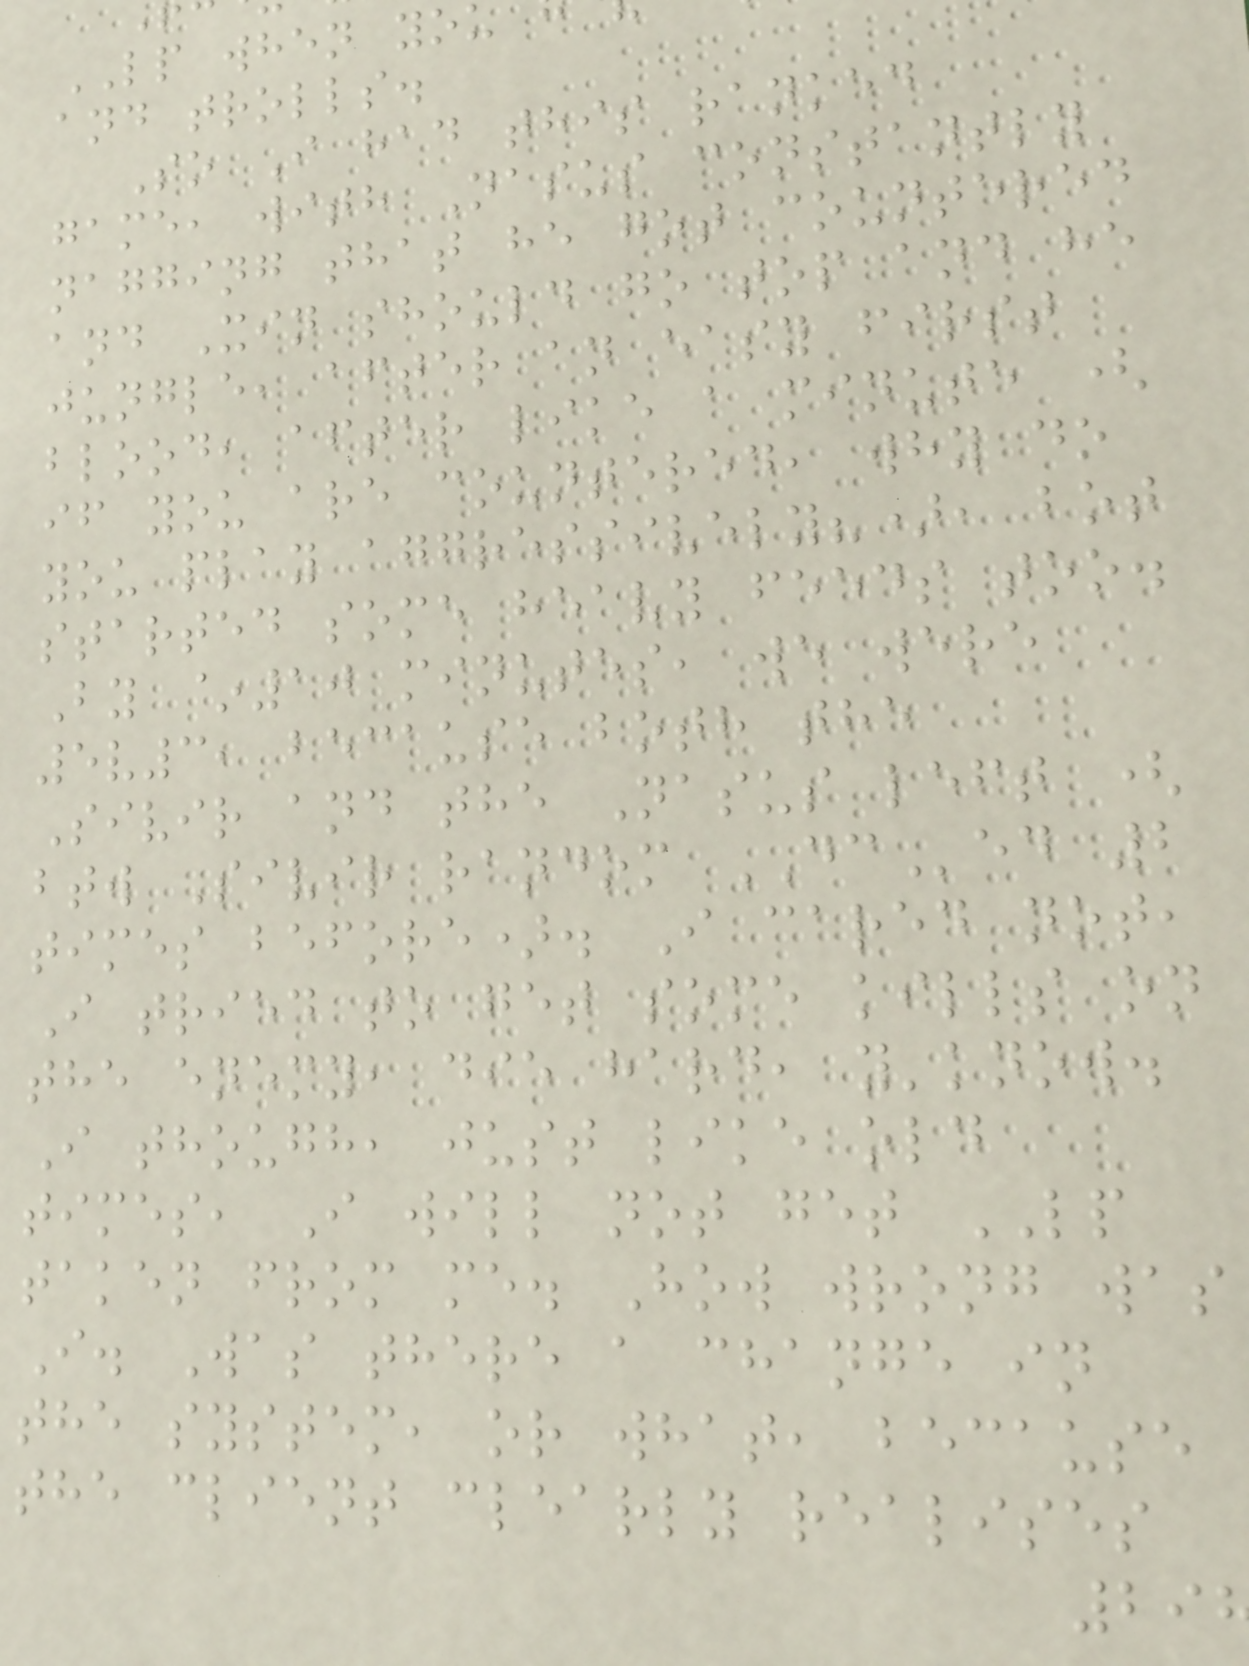LP when yo
and trolls.
So I had this ranked
game, with Nasus constantly
nagging that he got countered
and Xin should go top and he
jungle, after an easy first
blood, after like a minute (
if you are countered, why do
you play aggressively?), bot
started some heavy feeds too.
By ~10 minutes, we were
5v3, because both the
Sivir and the Nasus left (
btw Sivir random DCed 2
times before). I cared not,
I tried to get some kills on
the enemy, die hard, y'know.
I though, just like old
times, I will not get LP
taken from me. How wrong was
I. Was there a change in
the system, or what, because
the client clearly realises
